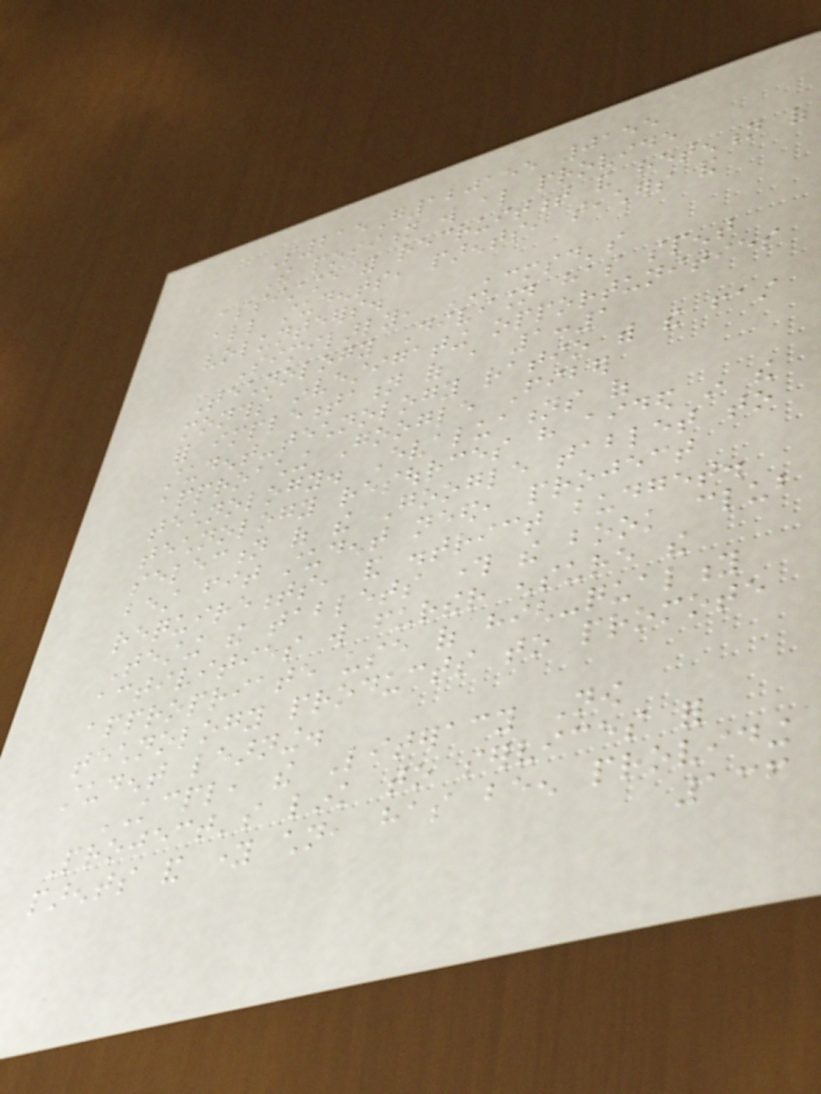S215G120155 0155
The position will also provide
assistance with recruitment and retention of
all students, parents, teachers and
volunteers.
Similarly, KCMSD's
Technology Division has spent
months investigating opportunities
for implementation of a 1:1
student-technology ratio with the fast
approaching Google Fiber
technology. Evaluations of
technology resources have aided in the
selection of the Google tablet to
best fit student need, project
requirements, and district budget.
Testing the tablets through the book club
activities will further ensure the
appropriate use of high-quality
technology products to promote
student learning.
KCPL, the Literacy Now
Project's link to services for
parents and young children, has been providing
136
